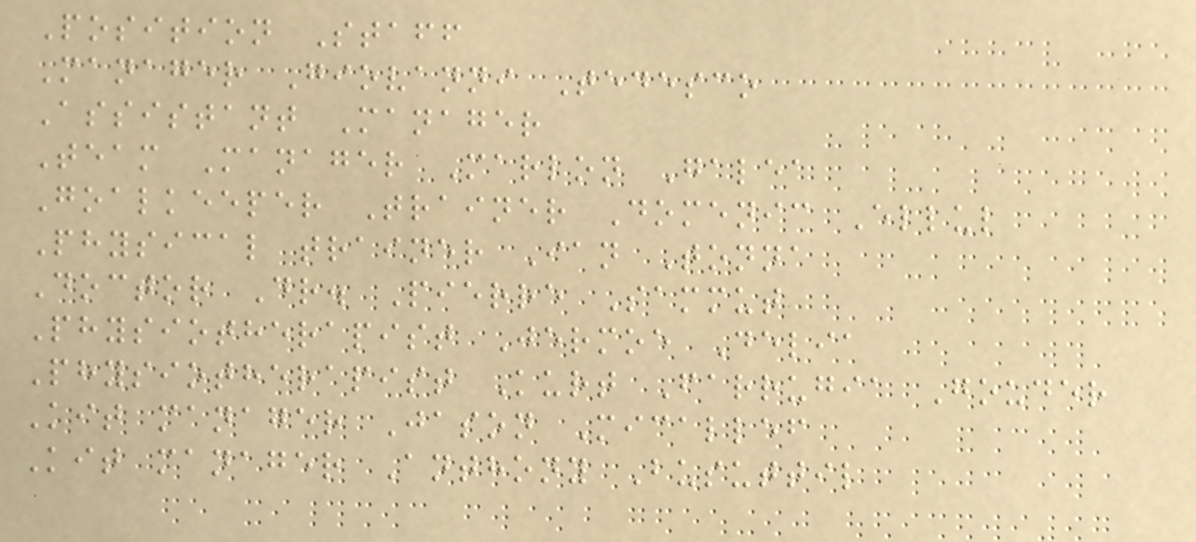Position Staff
Manager Giovanni Tedesco
Assistant Manager
Team Manager Marlon Galea
Goalkeeper Trainer Domenic Ellul
Physical trainer Ian Tonna
Doctor Dr. Pierre Sammut
Physiotherapist Jermoe Delia
Physiotherapist Kurt Farrugia Gouder
Kit manager Jason Micallef
Kit manager Anthony Busuttil
